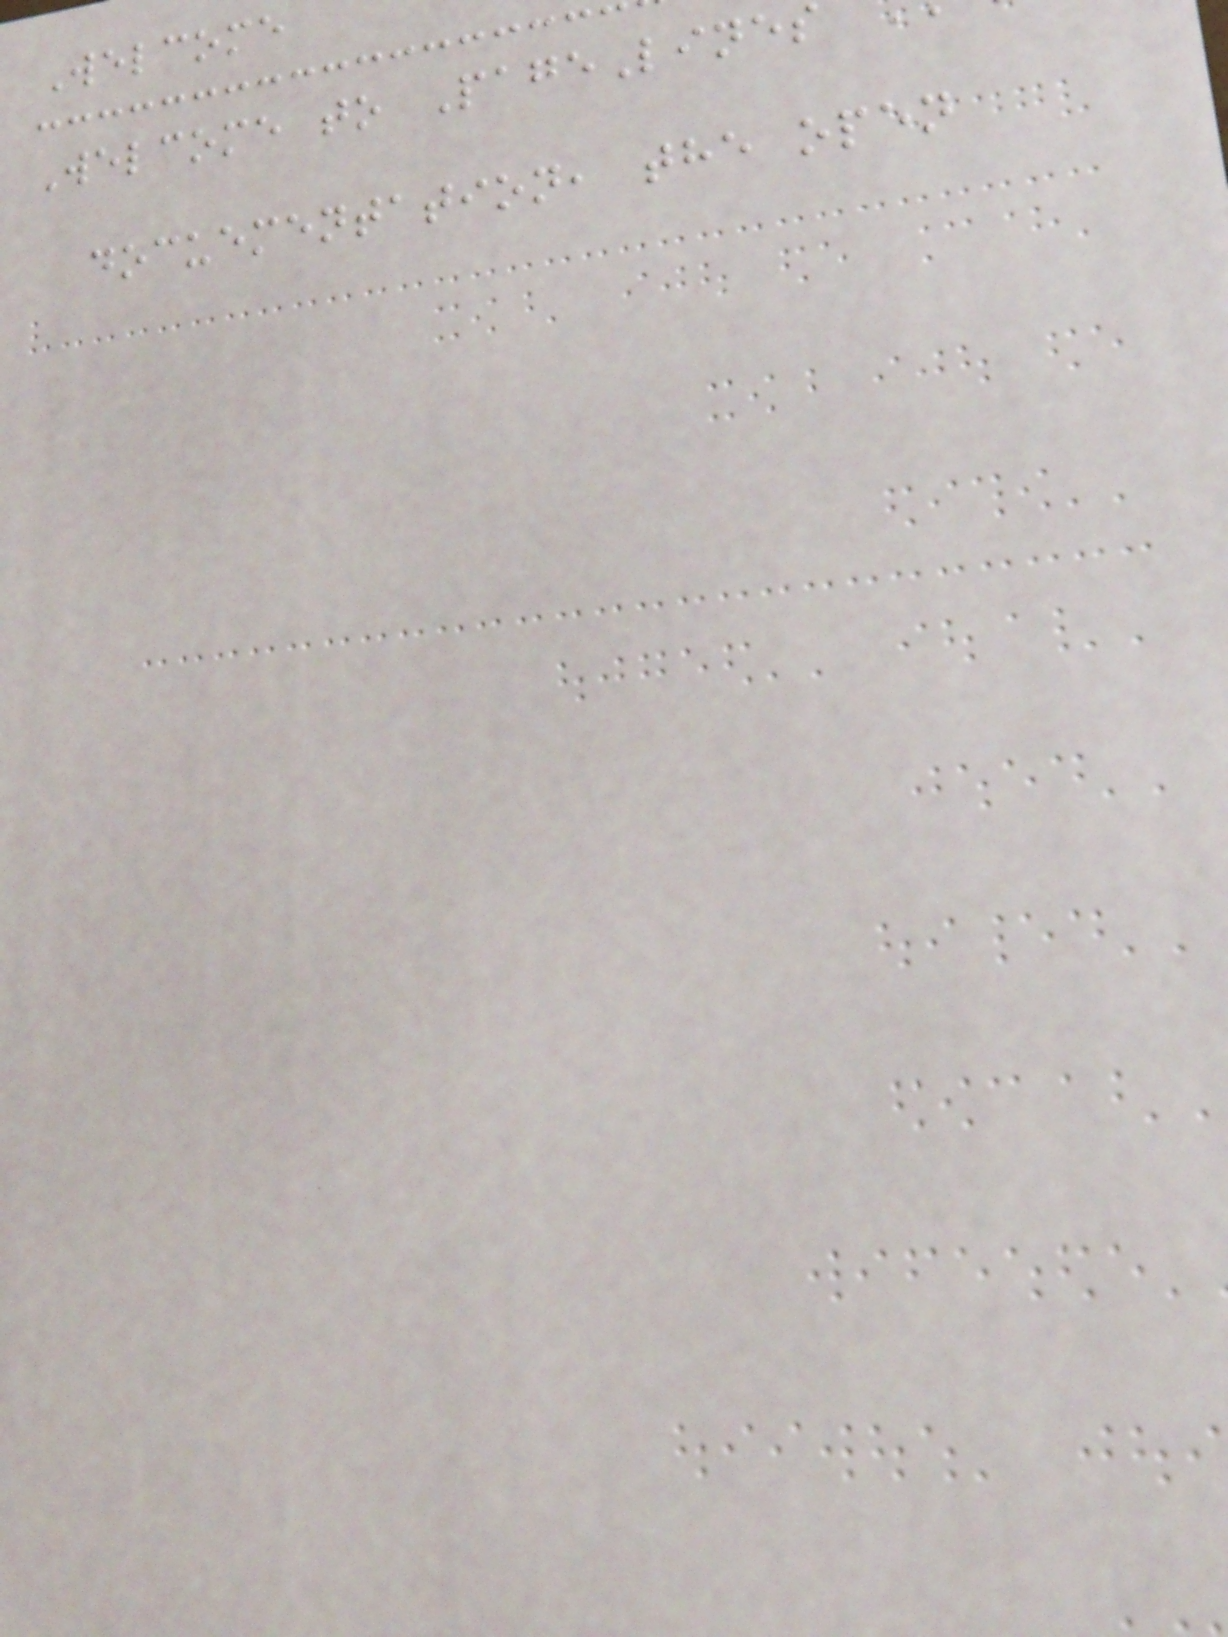Welcome
Welcome to PageLines
docuementation, the open
